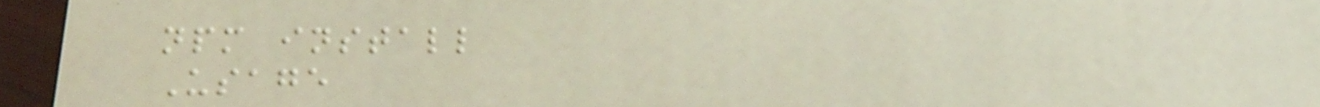npm install
Usage
